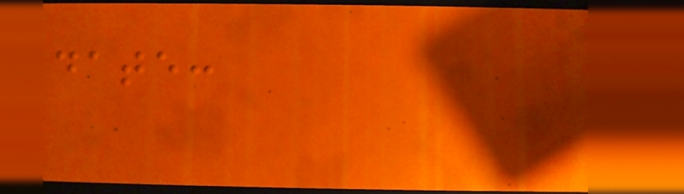date:
